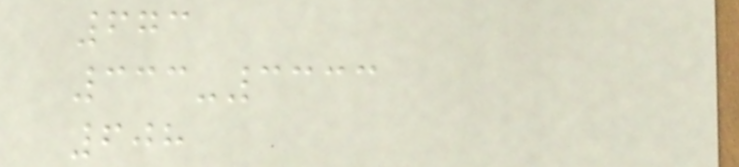673
333-3333
608
